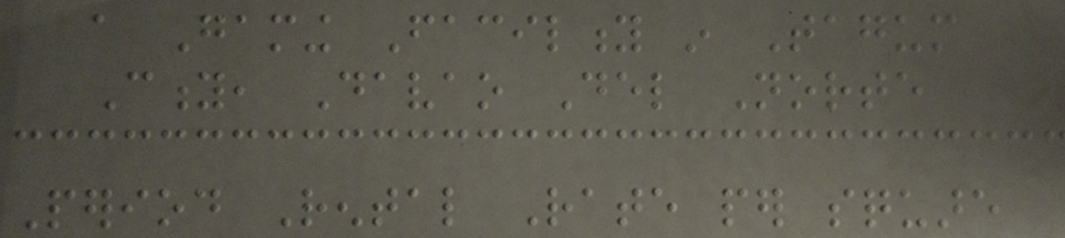a Gaming Facility in Tagum
City, Davao Del Norte
Period Rental Rate per square
